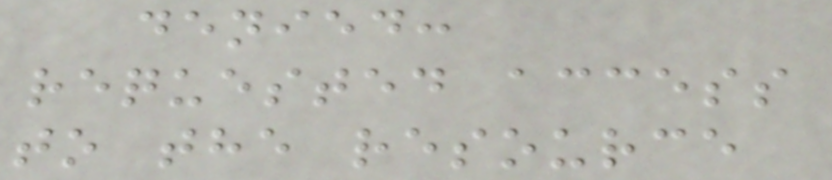denied:
requested access
to the resource
